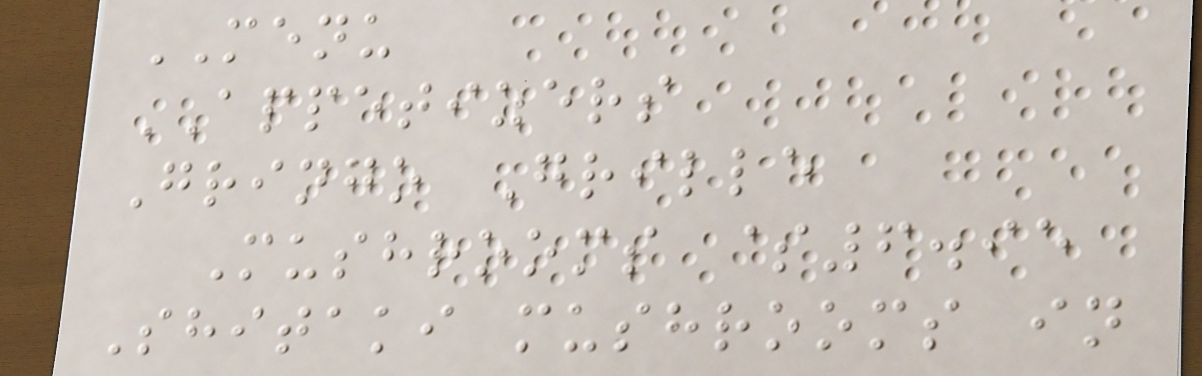MENU
APPETIZERS
Gringo Grille
Mushrooms $6.95
Shitaki mushrooms in
